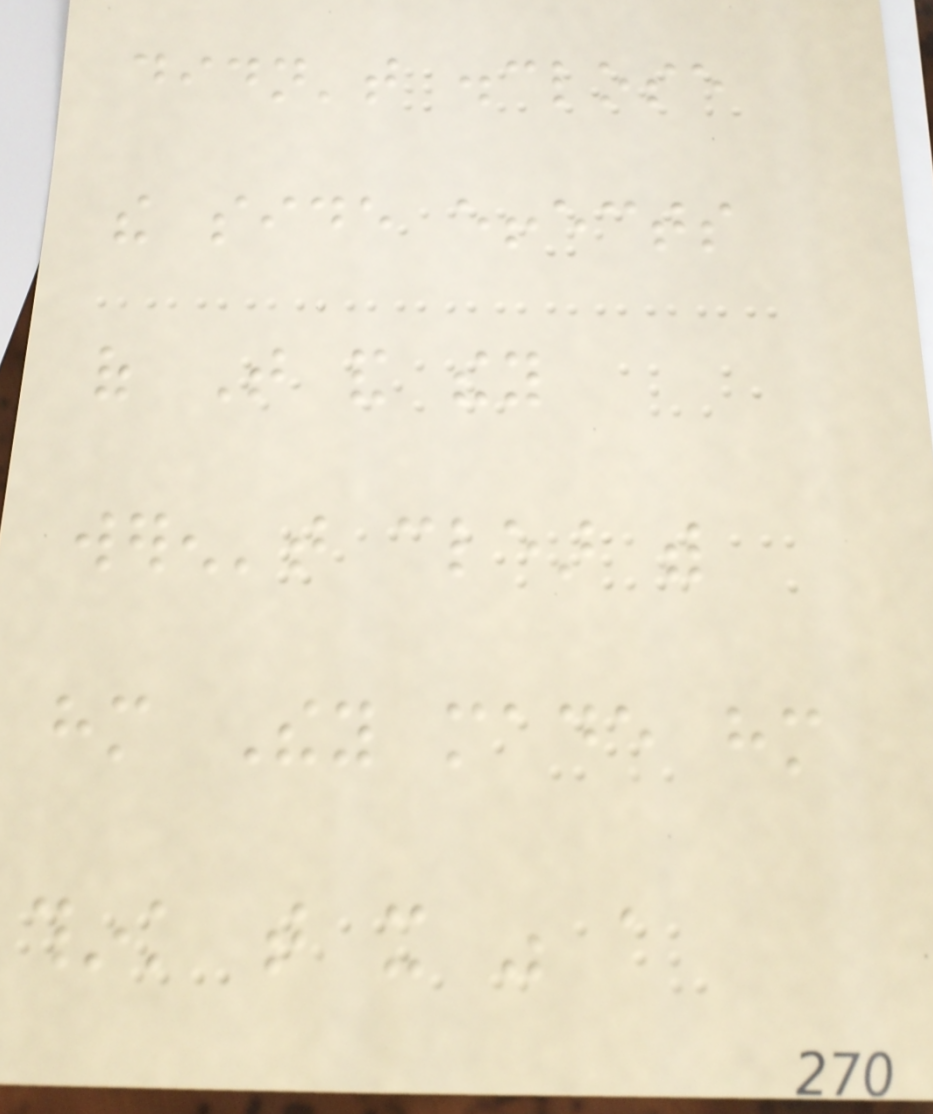didn't disclose
the side effects
of That and they
weren't clear with
him They made him
think that it was a
